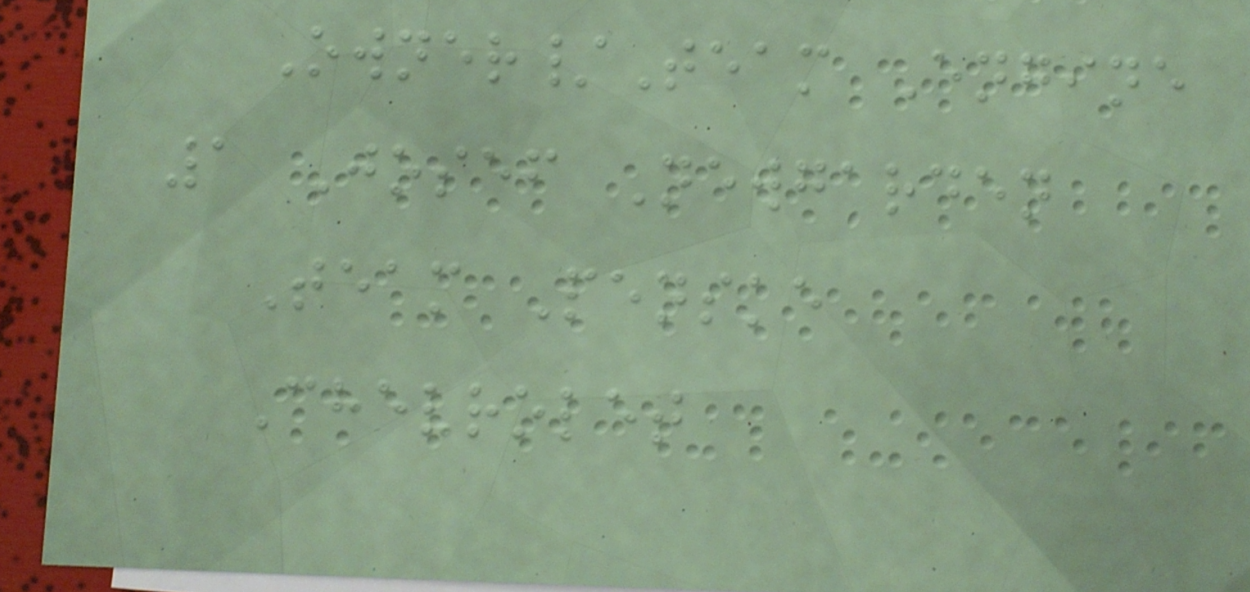Owner/Team Engine
1 Josef Newgarden
Team Penske
Chevrolet
